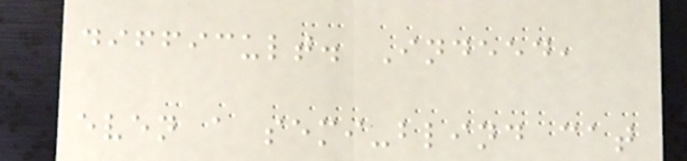difficult. Indeed,
even a semi-blind cat
